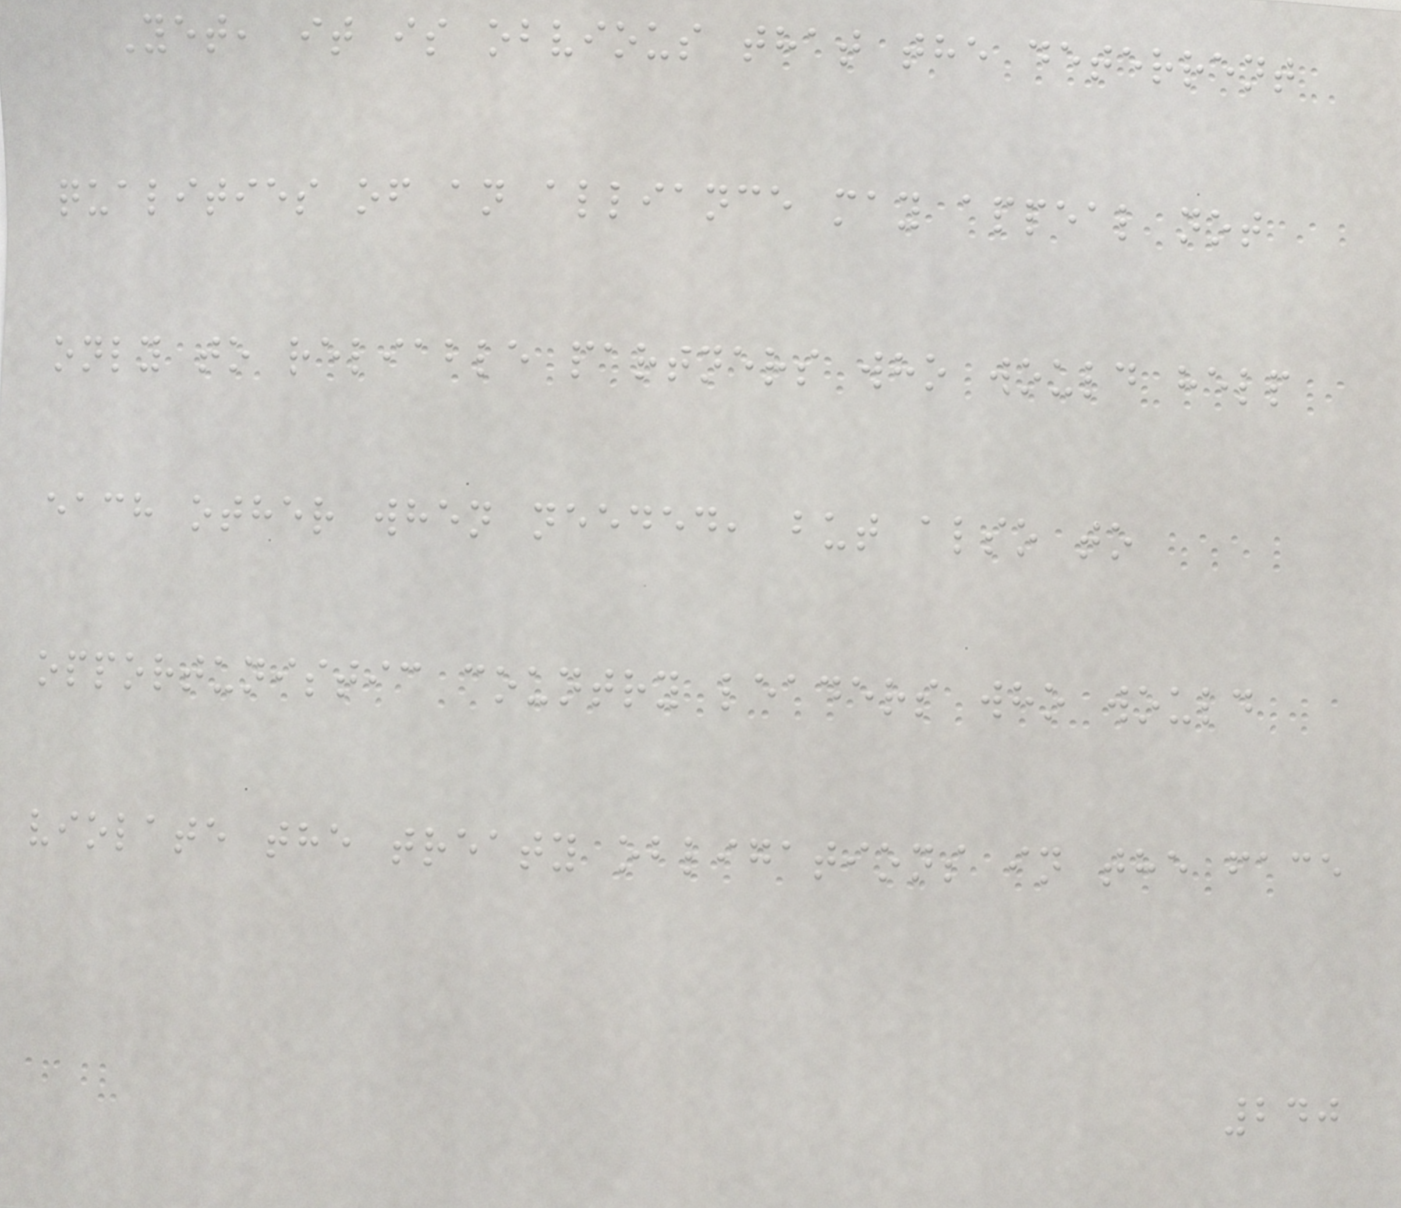Yet, it is obvious that the deterrent
qualities of an alliance may appeal not
only to reliable partners who would help
each other when needed, but also to
opportunistic country leaders who would
violate the treaty obligations in the face
240
